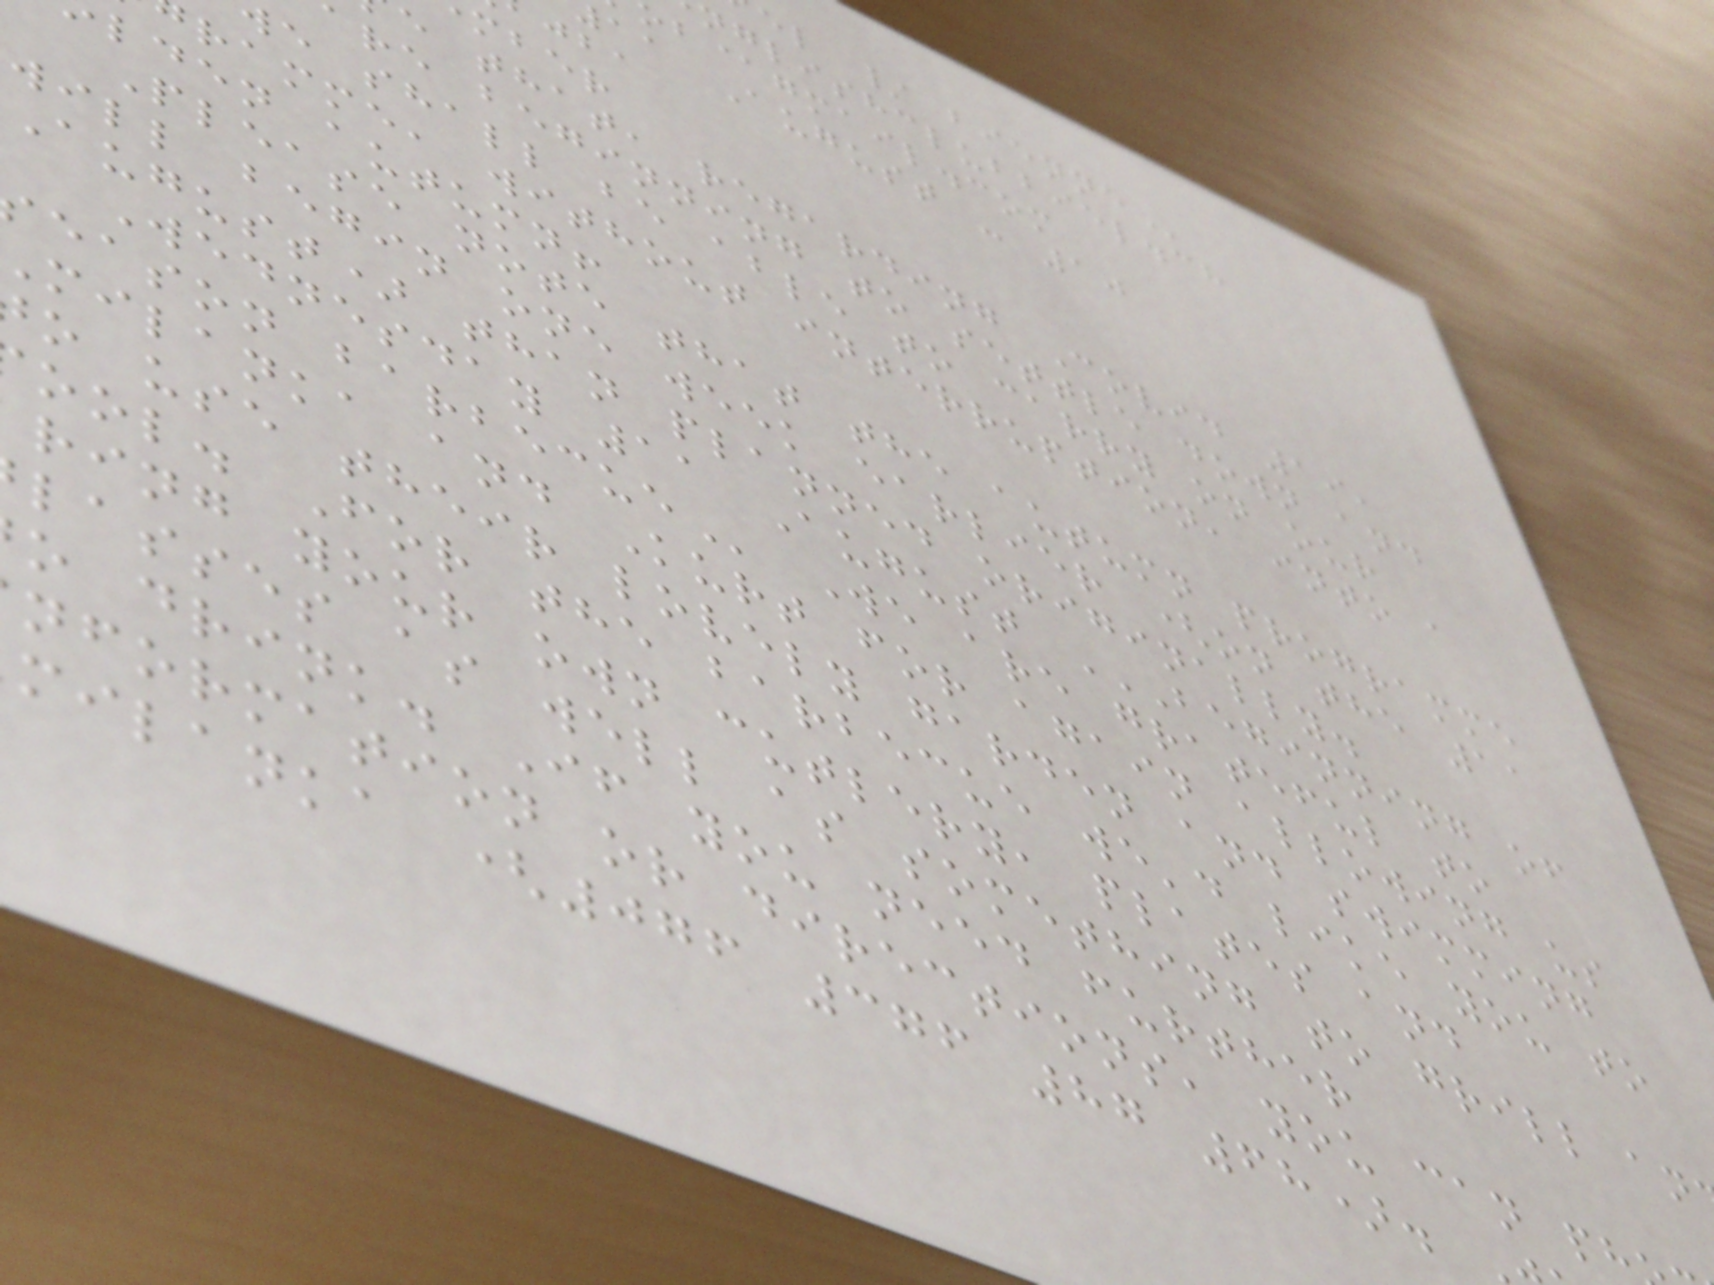nglishclubbiel.ch
b@gmail.com
aa August - 10
mber
e that, regarding Covid 19,
are beginning to settle down and
e shall be able to carry on our
ramme, without interruption, into a
lden autumn!
Please note that the autumn programme
will begin one week earlier (on the 11
August) than planned originally.
Wednesday 11 August BEGINNING OF
milanka and Kurt for again allowing us
o use their lovely garden and swimming
ool. For the barbecue we'd like you to
ring your own cutlery, plates and
lasses as well as something to grill an
o drink. If you need further
nformation or directions, you can ph
milanka (076 376 87 68).
